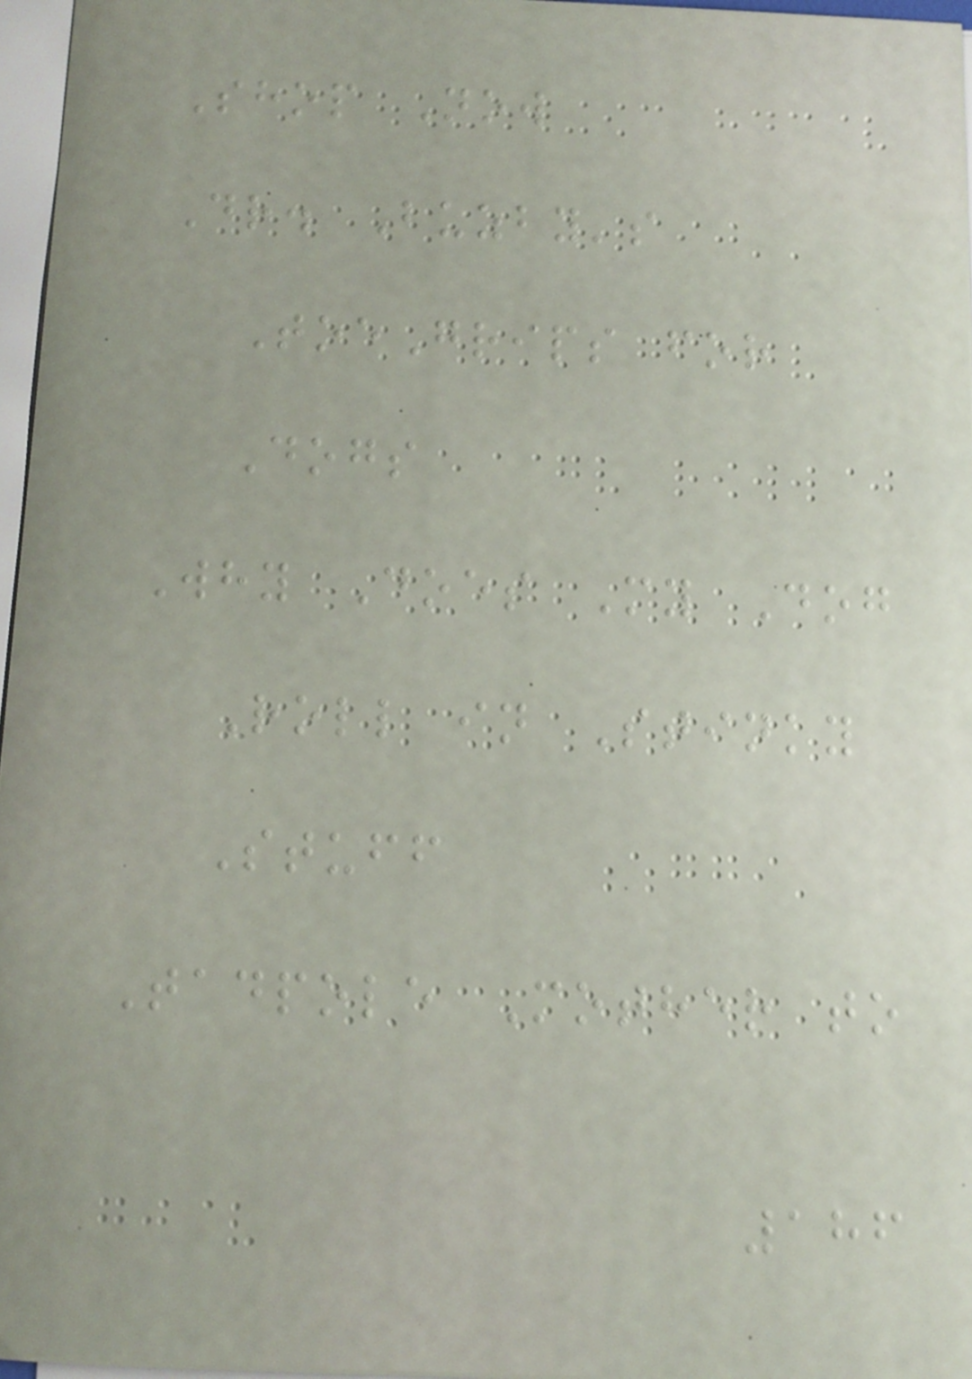Shop Now
Dr. Buzby's
ToeGrips for
Dogs
Why Does My Dog
Roll in Stinky
Stuff
Tadpole Mother to
186
